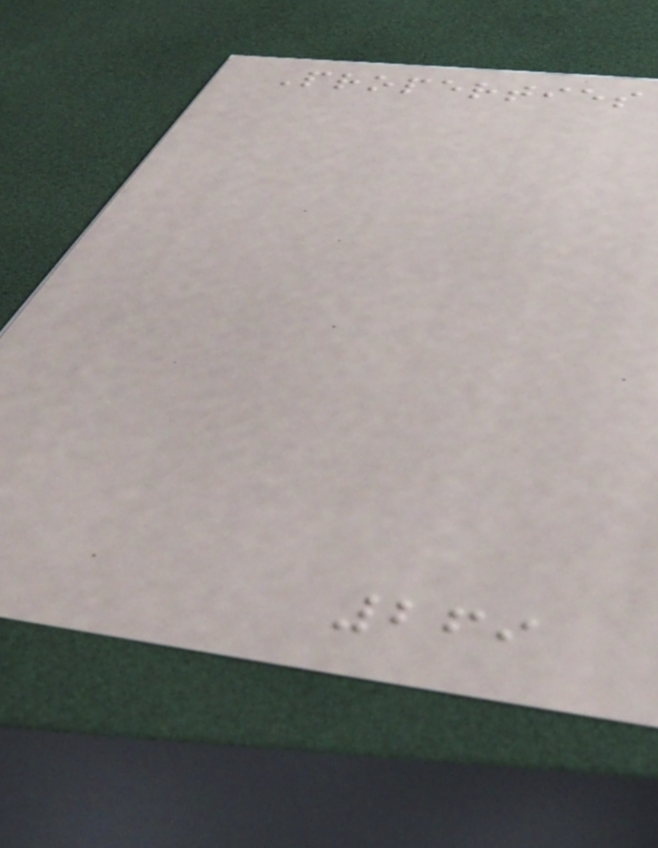Properties
269
